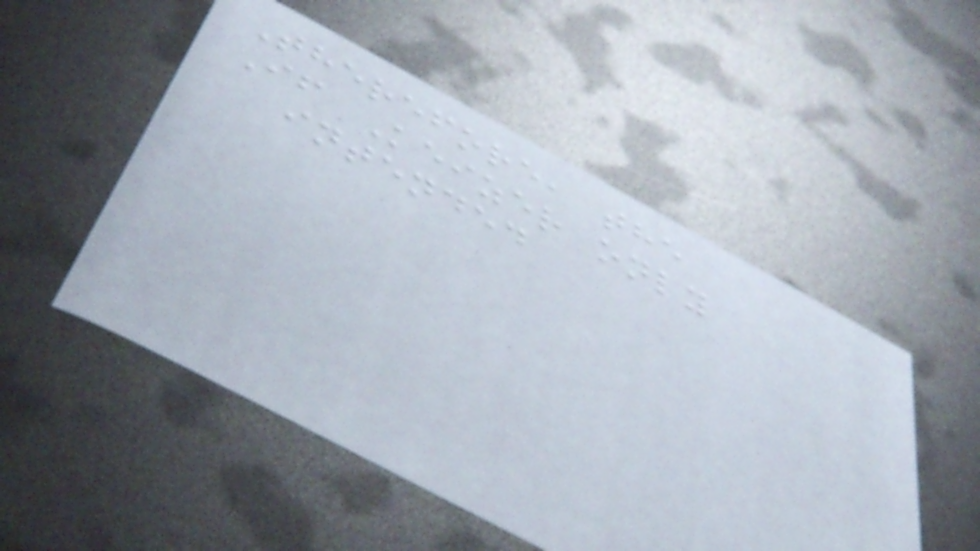Therefore, the
If Keizer only
intended
